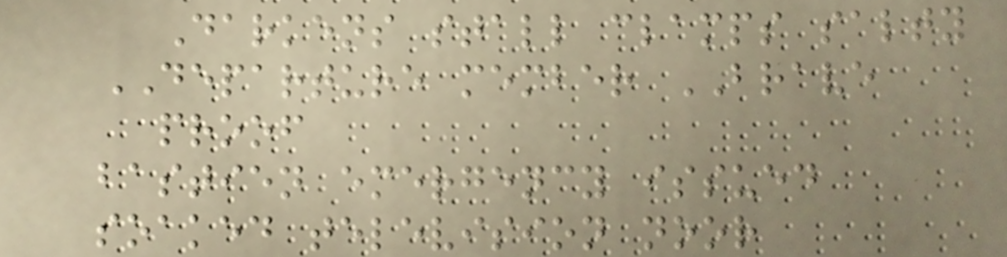Darkens stall clamps salty
DEPARTURE member BRAVE
proof
bastien emergency issued
soaked television noor
